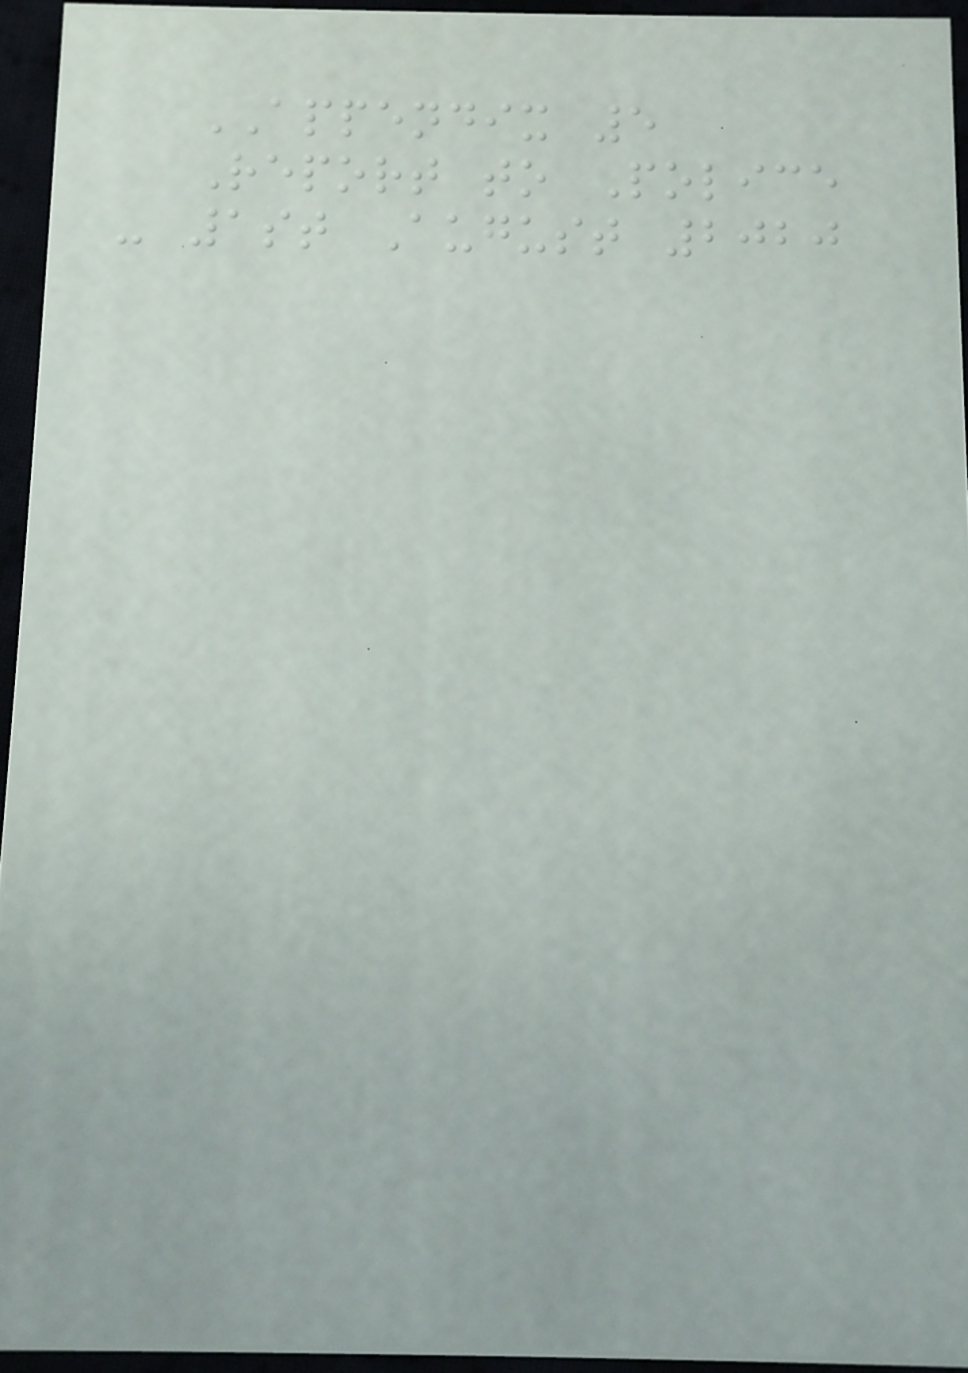APPENDIX 5
Report to Police
- 1st August 2020
